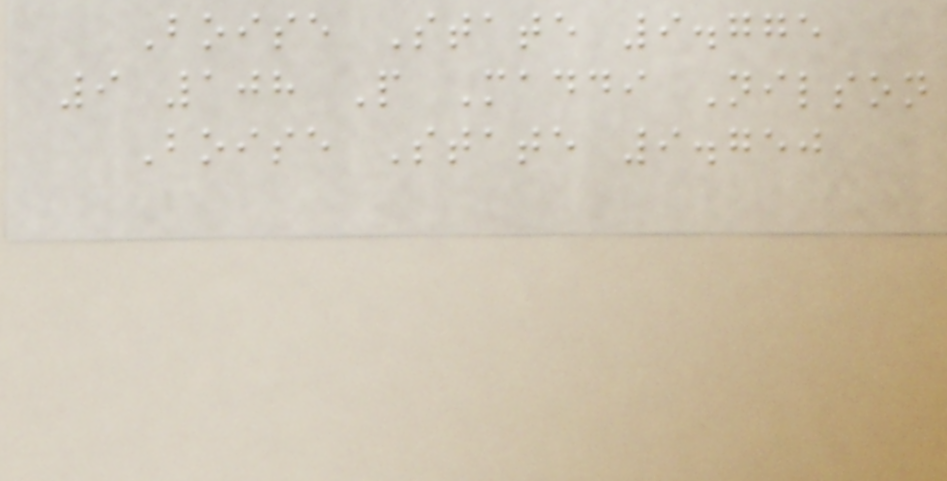Boise State 9.775
9 108 P Maddi Nilson
Boise State 9.750
